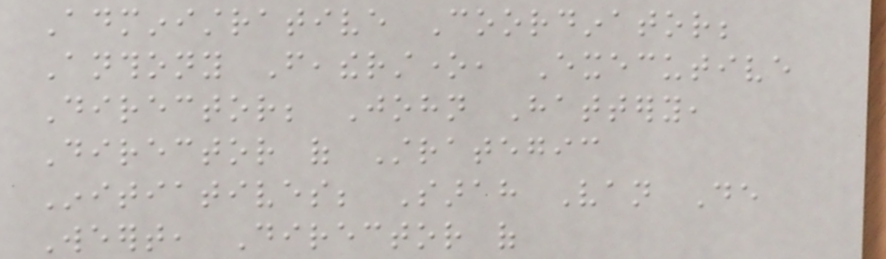Administrative Coordinator;
Anthony Featherstone, Executive
Director; John Hattery,
Director of Strategic
Initiatives; Sarah Van De
Weert, Director of
